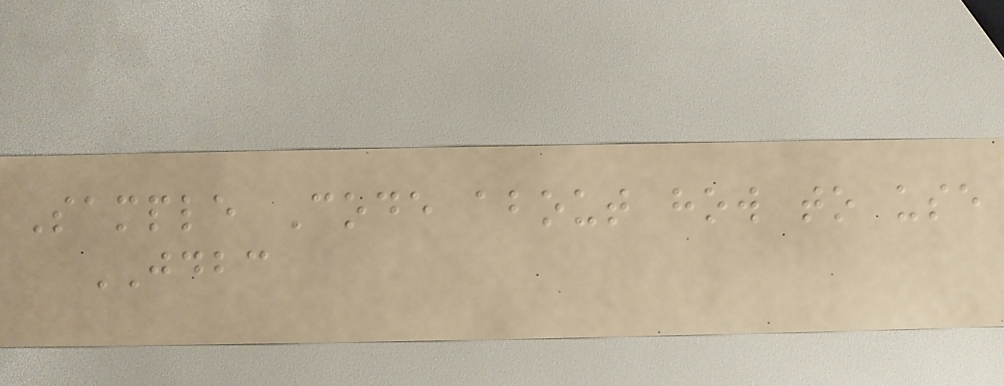Sample Code about how to use
JDBC
